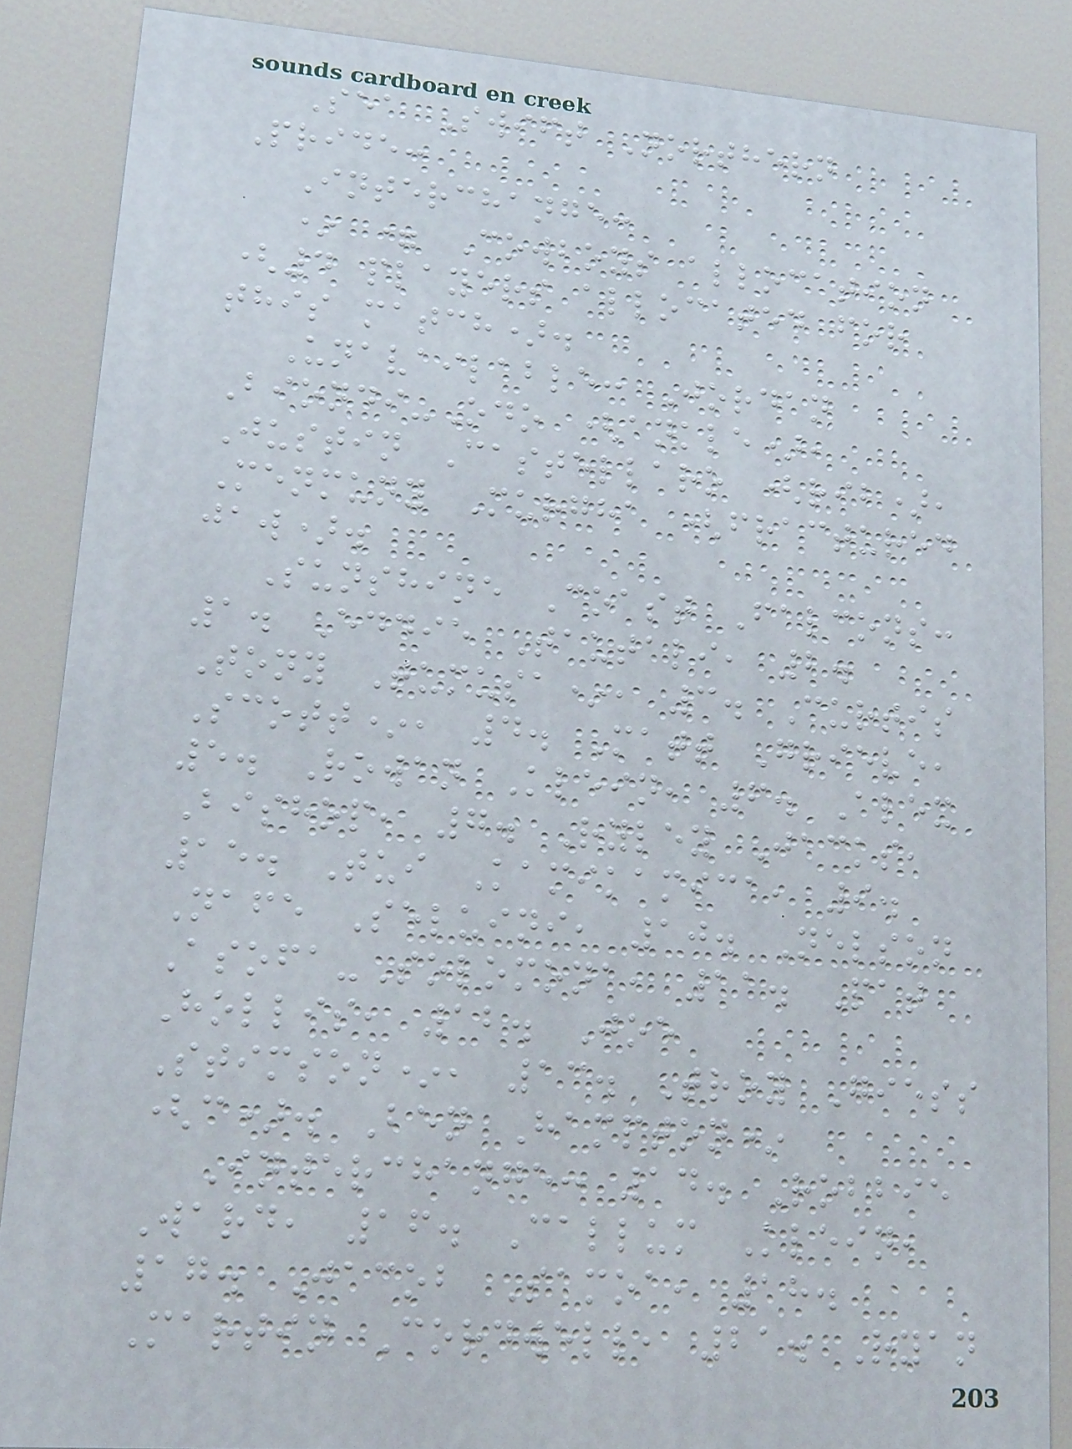Sea Swift Northern
Pride:
Interchange:
* = Cowboys allocation
(4 players allocated for
this match).
Unavailable: Jordan
Biondi-Odo (ankle),
Justin Castellaro (rib),
Menmuny Murgha (fractured
jaw).
Sunshine Coast Falcons:
1. Eddie Tautali, 2.
Tony Tumusa*, 3. Curtis
Scott*, 4. Matt Grieve,
5. Rowan Klein, 6. Alex
Bishop, 7. Ryley Jacks,
15. Tui Kamikamica, 9.
Nafe Seluini, 10. Nelson
Asofa-Solomona, 11. Pat
Hollis, 12. Joe
Stimson*, 13. Troy Giess
(c). Ben Hampton*
Interchange: 14. Robbie
Ward, 16. Callum Klein,
17. Jacob Samoa, 18.
Martin Cordwell, 21. Ryan
